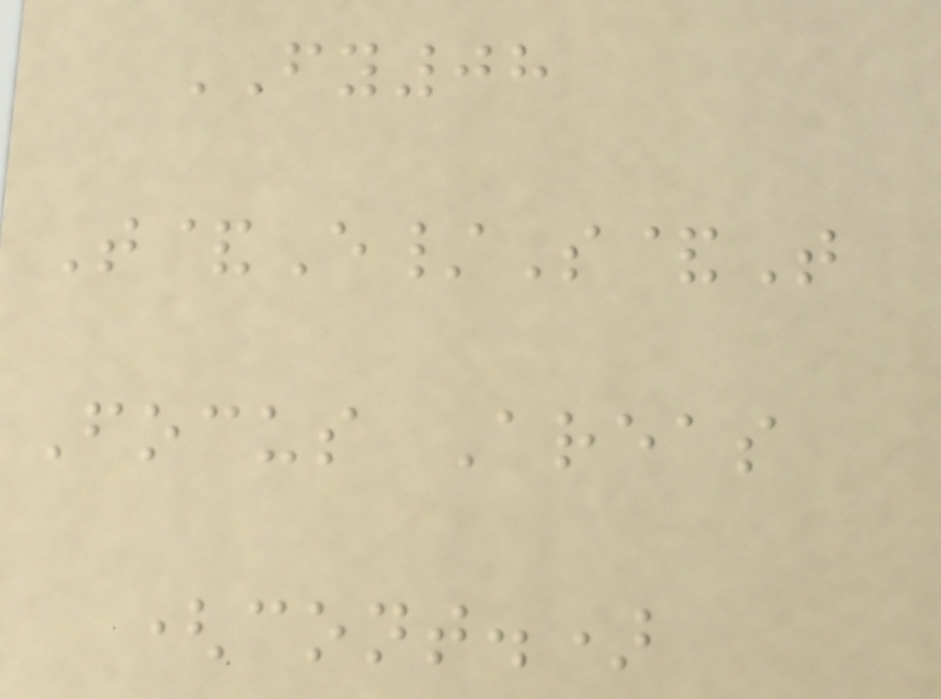FY08
T&E/S&T
Focus Areas
(cont.)
